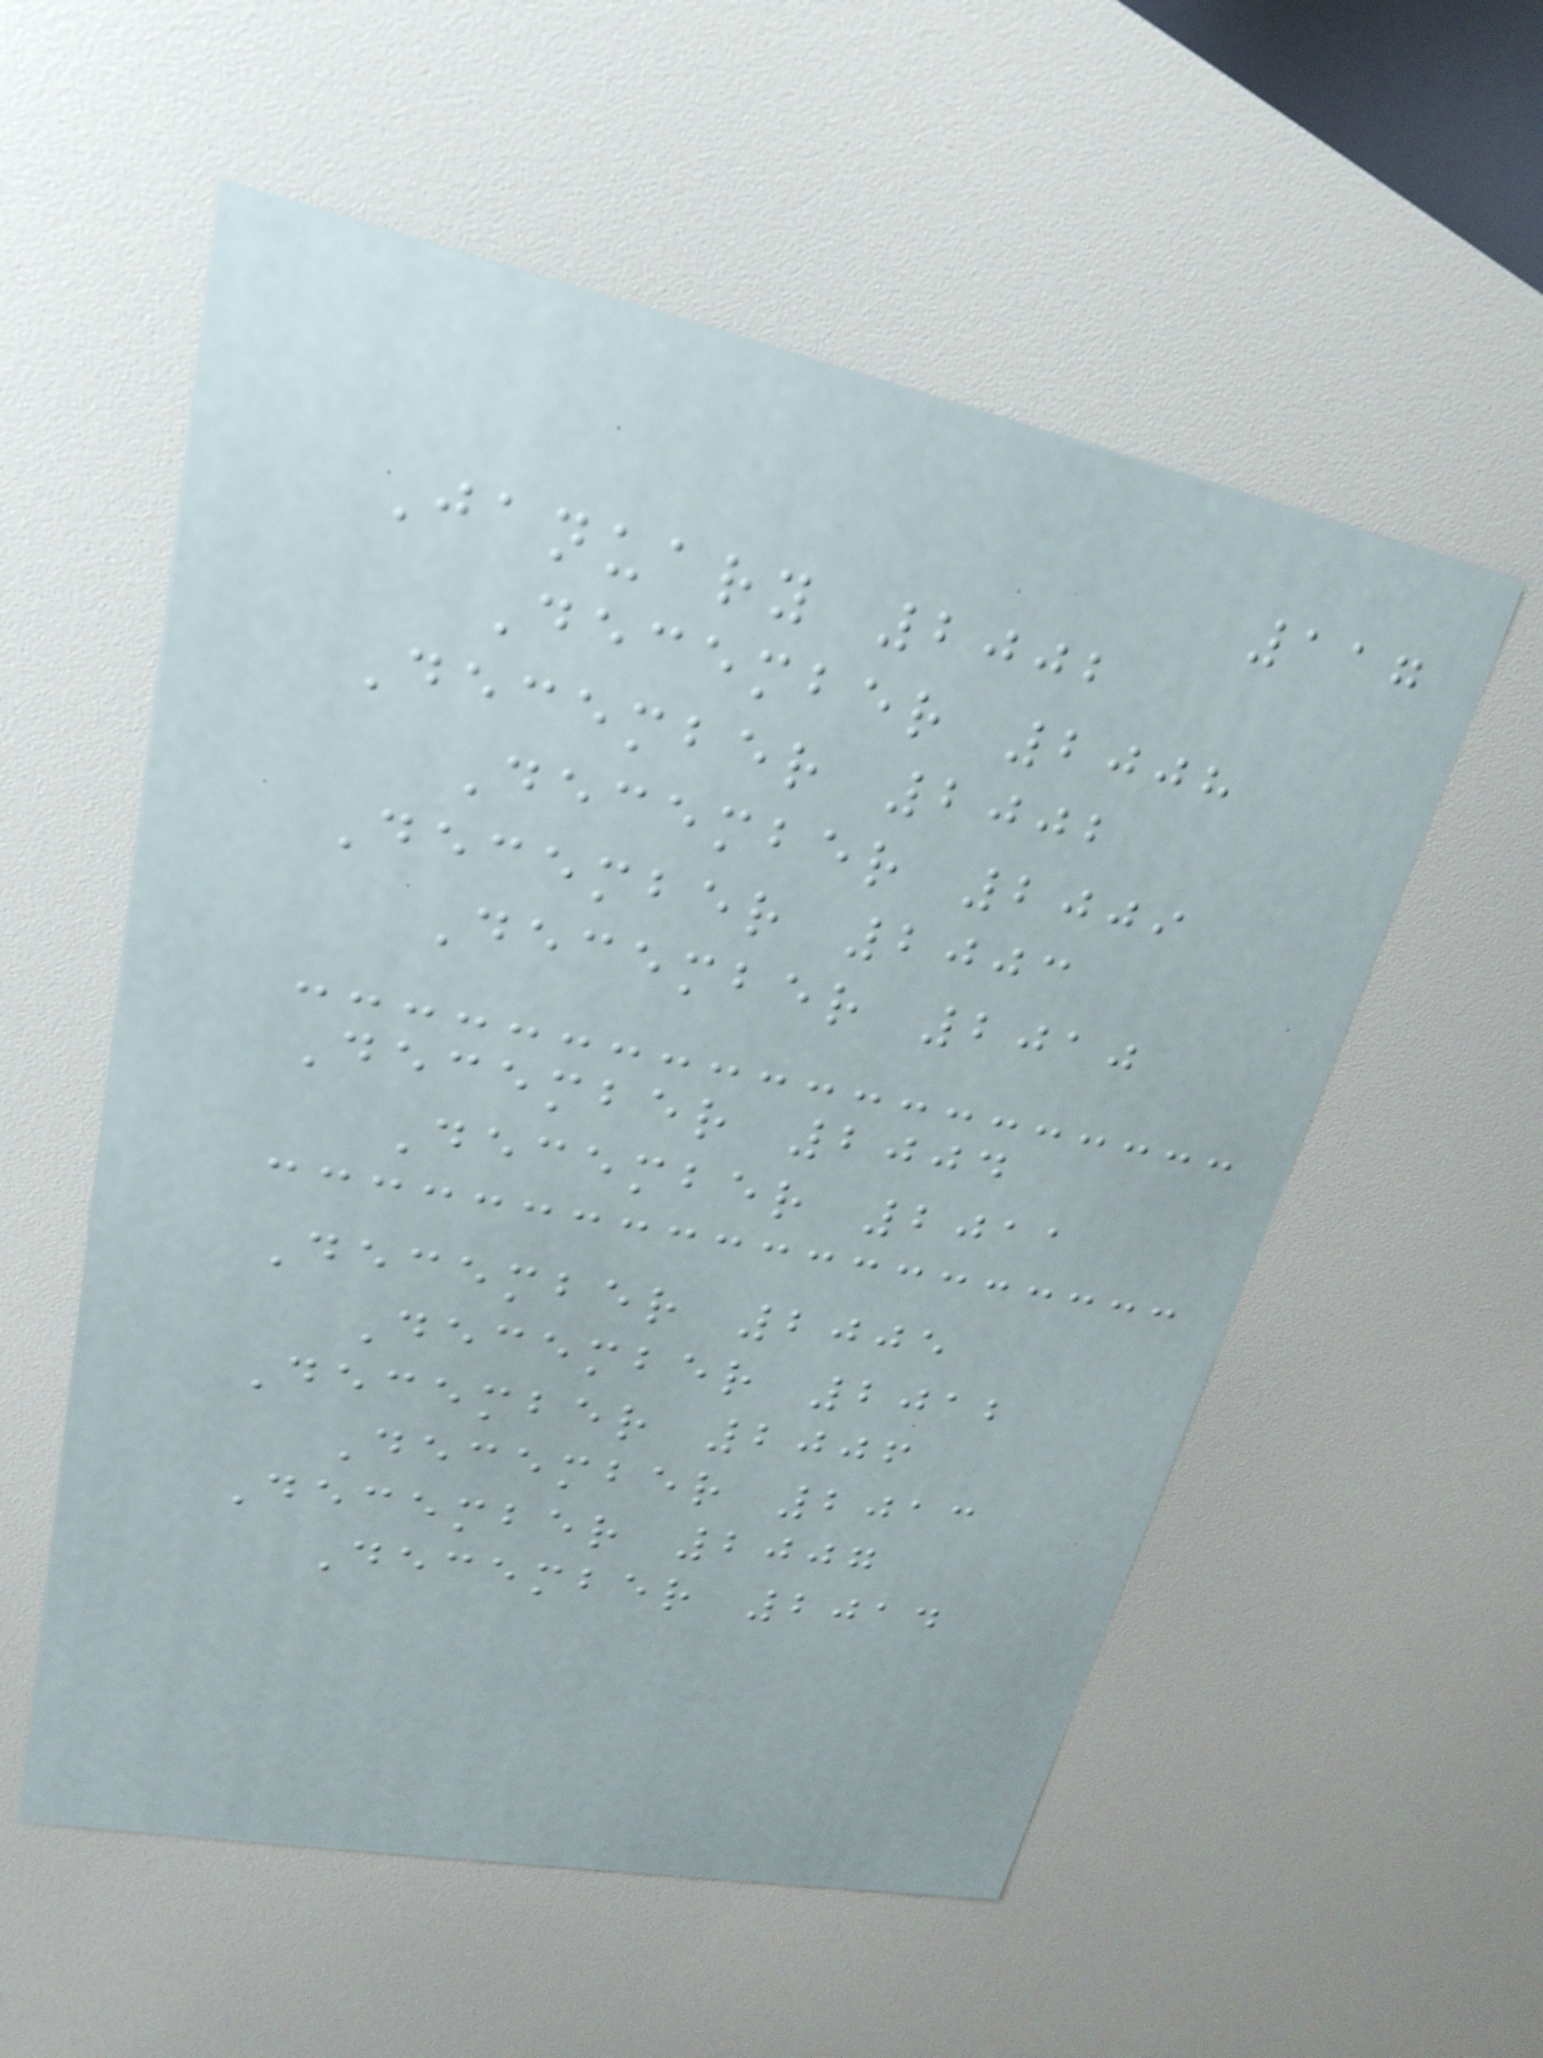117
January 2002
December 2008
December 2002
December 2009
December 2003
December 2010
December 2004
December 2011
December 2005
December 2012
December 2006
December 2013
December 2007
December 2014
